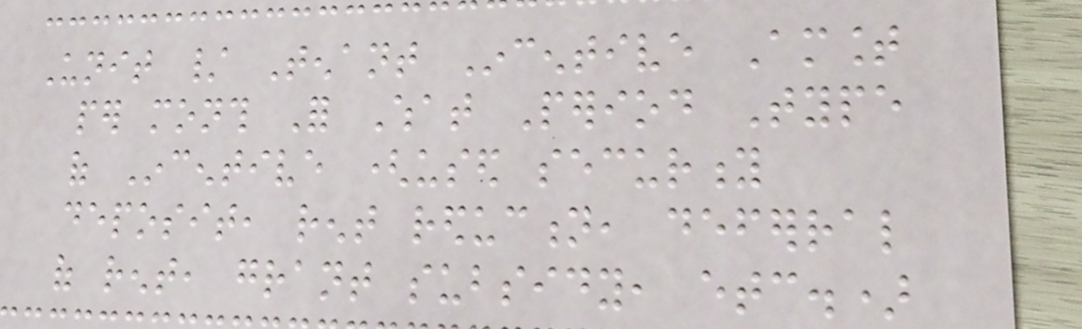Unit / Tenant Incentive Amount
per month For What Period Type
of Incentive (used security
deposit, rent reduction, deferral
of rent, grant subsidy, etc.)
